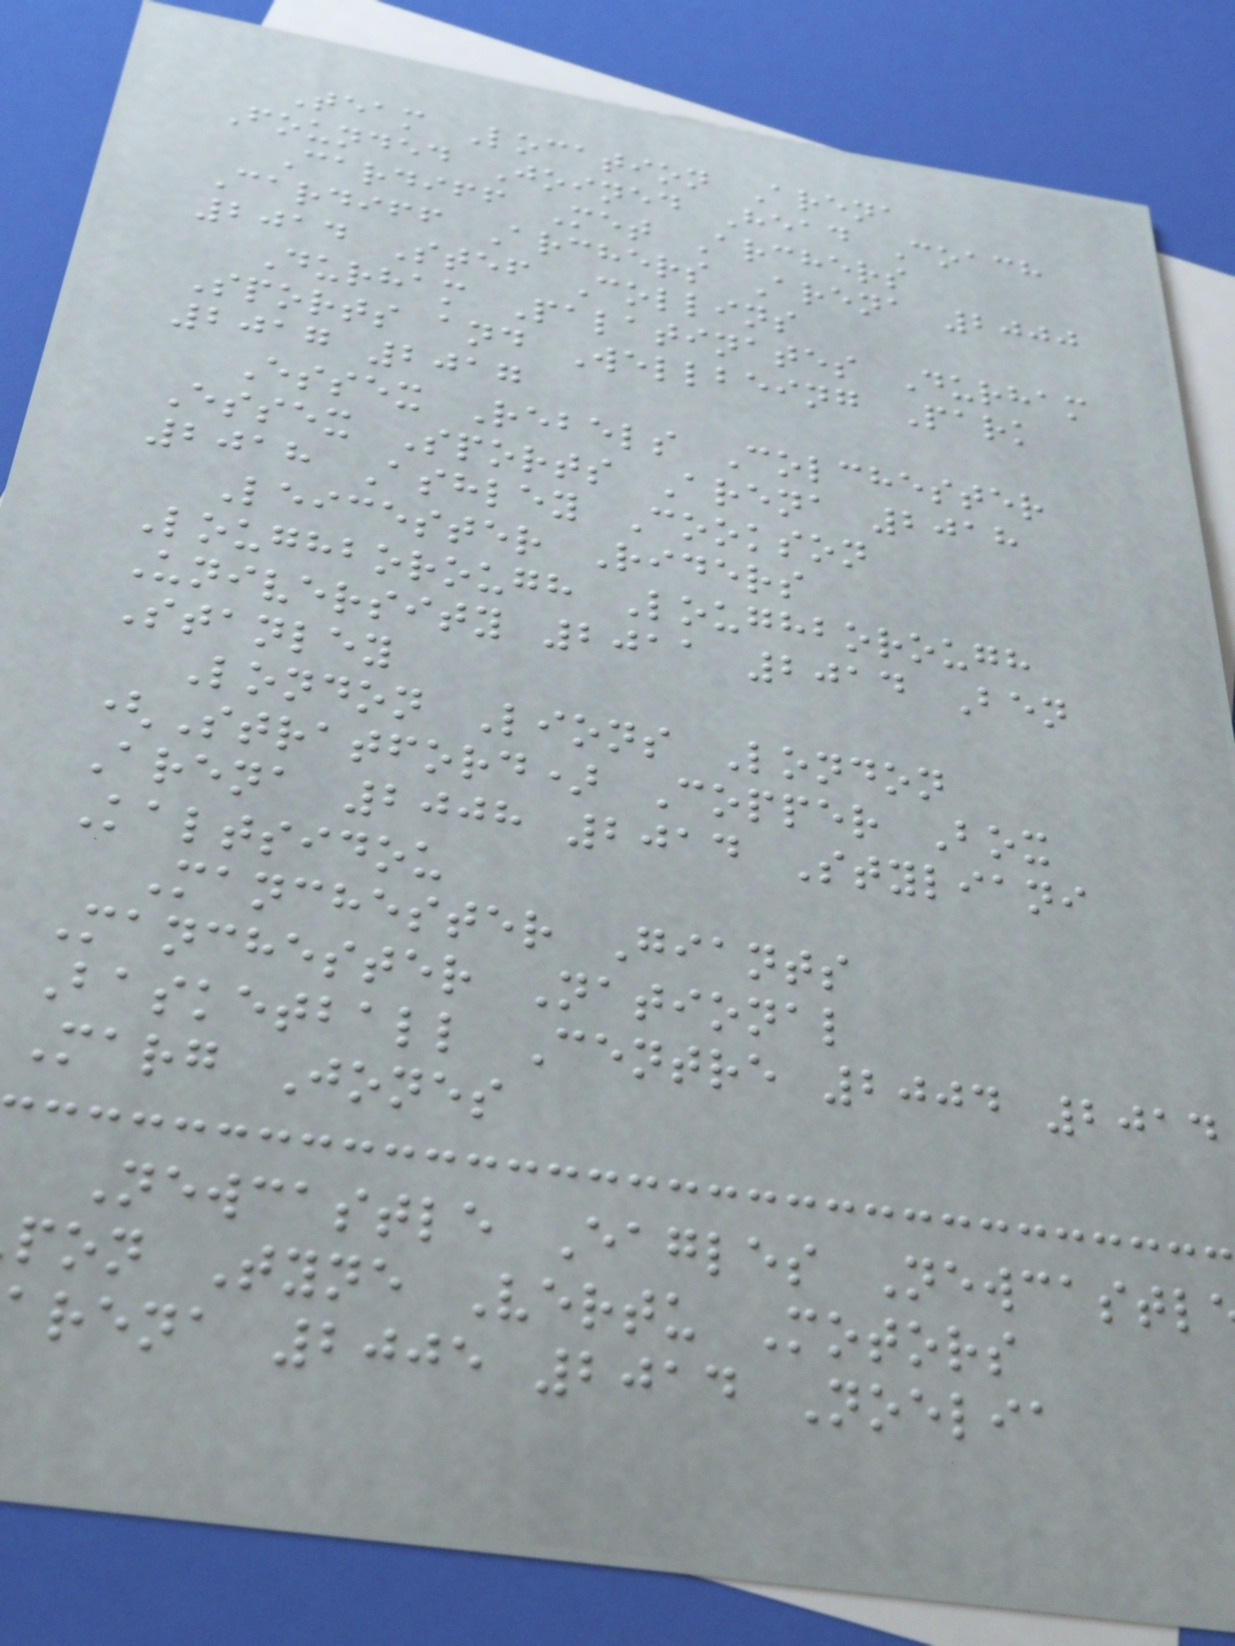Team Location Arena
Founded Joined Head Coach
Cardiff Met Archers
Cardiff Archers Arena 2000
2014 Stef Collins
Durham Palatinates Durham
Sports and Wellbeing Park
2017 2017
Essex Rebels Colchester
Essex Sports Arena 2018
2018 Ashley Cookson
Leicester Riders
Loughborough Loughborough
University 2011 2014 Ben
Stanley
London Lions London
(Stratford) Copper Box
Arena 2008 2014 Styliani
Kaltsidou
Manchester Giants
Manchester National
Basketball Centre 2004 2014
Marg Jones
Newcastle Eagles Newcastl
pon Tyne Vertu Motors
rena 2005 2014 Noelia
